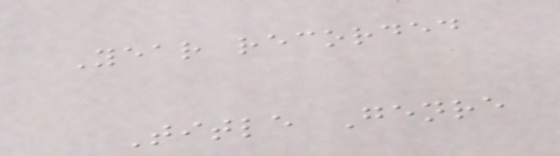Year recorded
Title Genre
